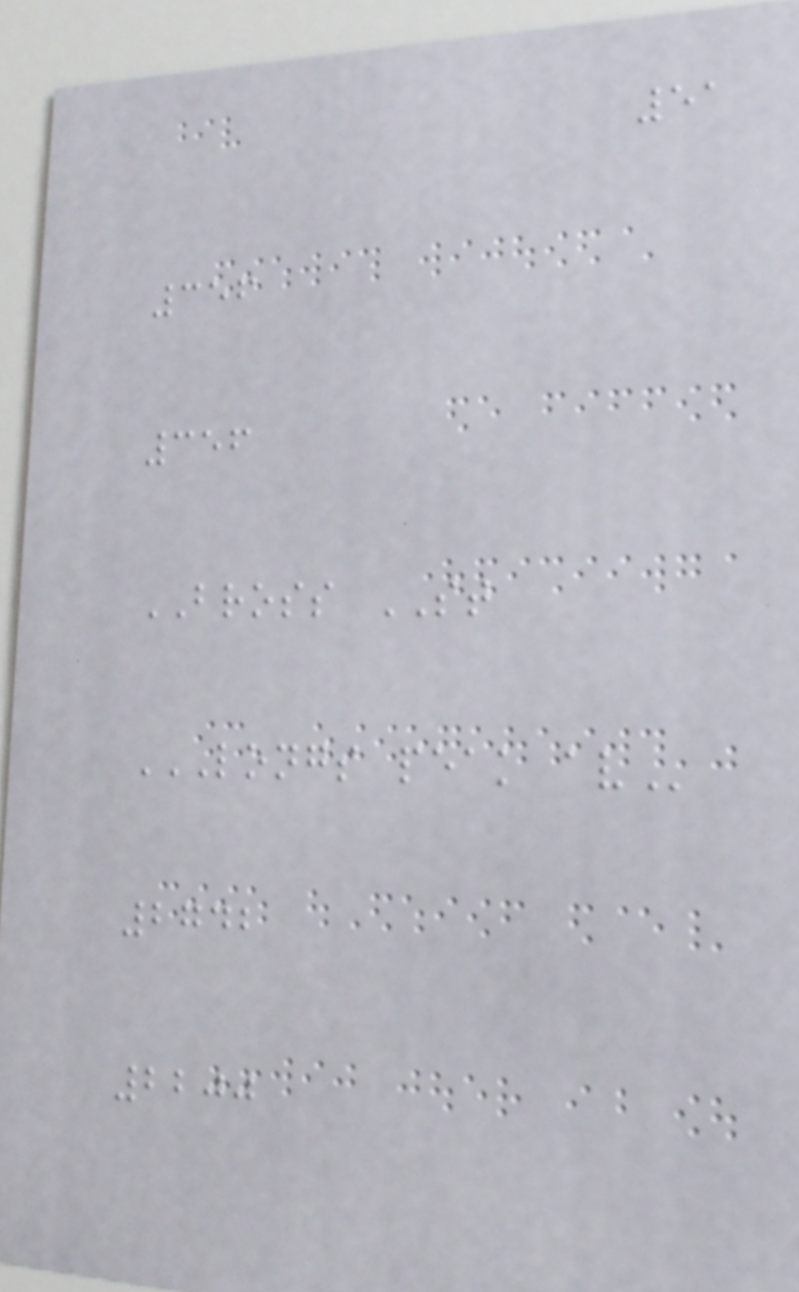51
356
356
BROSS ST
LONGS PEAK AV
2742
2200
